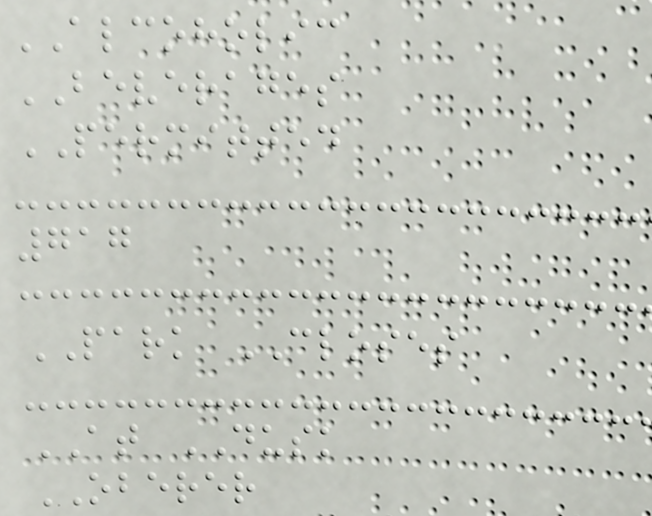ALCOHOLIC
BEVERAGES
PERMITTED
717
PARK CLOSES
AT DUSK
OBERER
